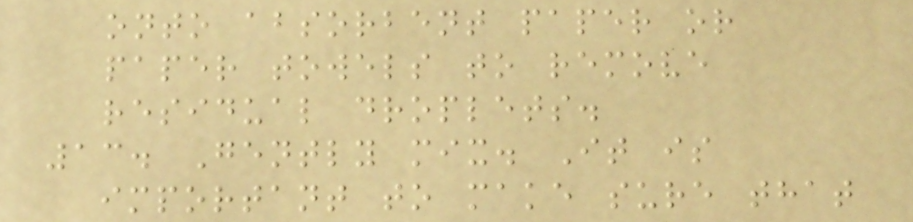onto absorbent paper or
paper towels to remove
residual droplets.
13. Gently mix. It is
important to make sure that
